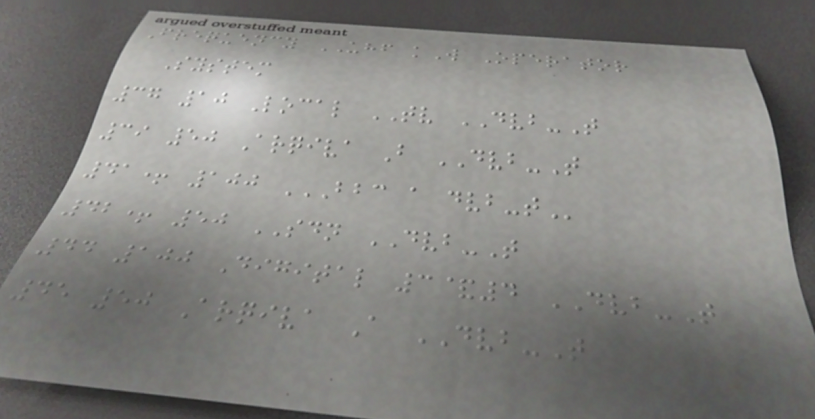Frequency UHF kW Operator
System
37 10 Local TV DVB-T
39 50 Arqiva B DVB-T
41+ 100 BBC A DVB-T
42+ 50 SDN DVB-T
44 100 Digital 3&4 DVB-T
45 50 Arqiva A DVB-T
